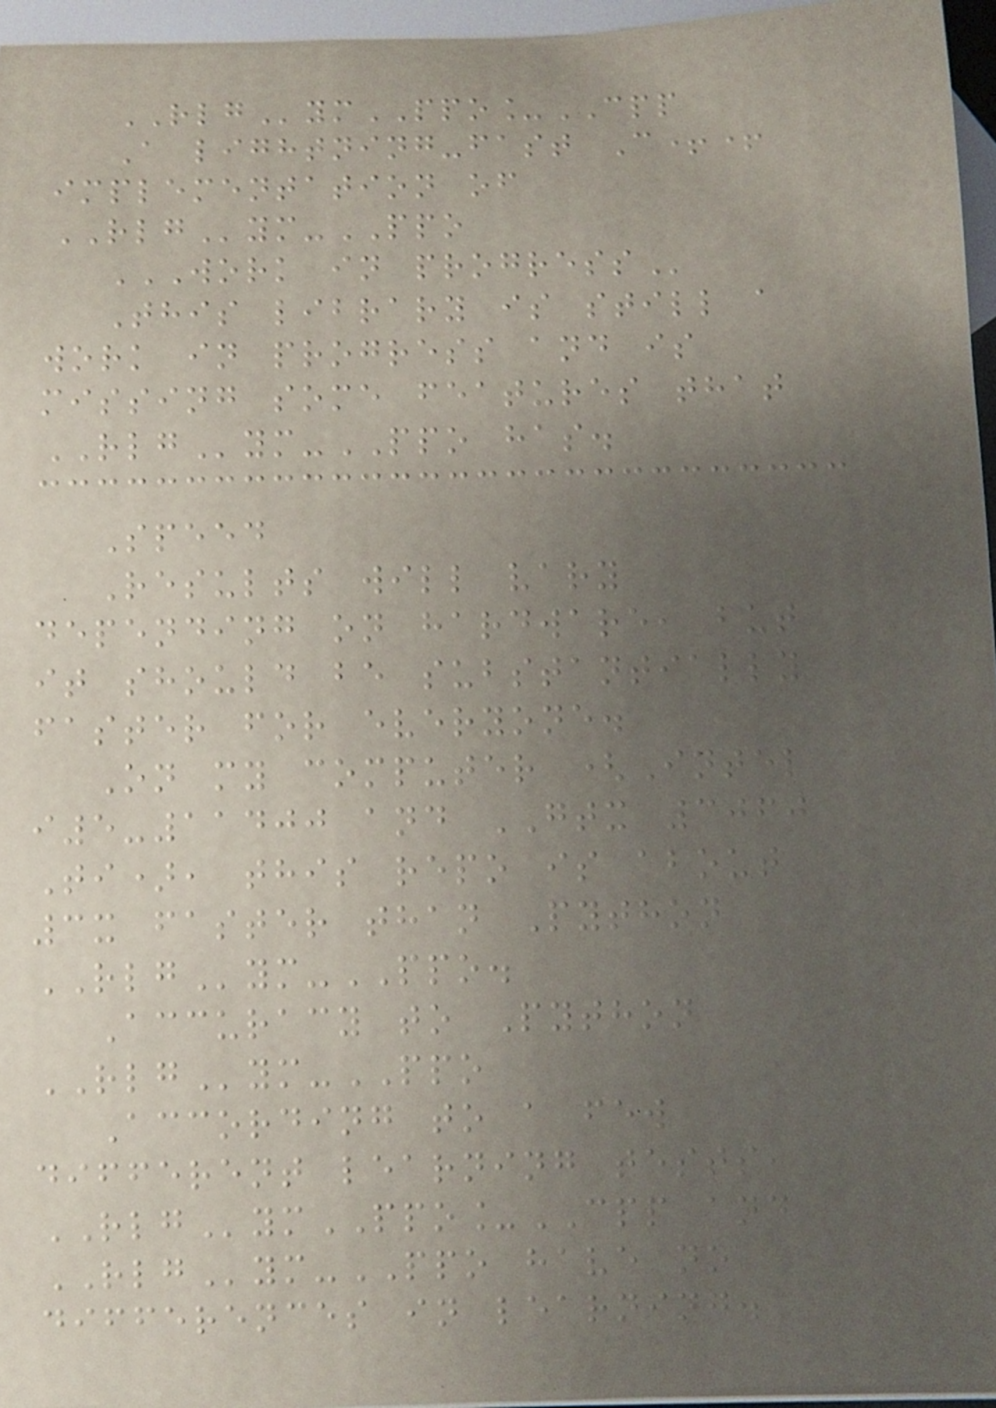RLGymPPO_CPP
A lightning-fast C++
implementation of
RLGym-PPO
WORK IN PROGRESS
This library is still a
work in progress and is
missing some features that
RLGym-PPO has.
Speed
Results will vary
depending on hardware, but
it should be substantially
faster for everyone.
On my computer (Intel
i5-11400 and GTX 3060
Ti), this repo is about
3x faster than Python
RLGym-PPO.
Accuracy to Python
RLGym-PPO
According to a few
different learning tests,
RLGymPPO_CPP and
RLGym-PPO have no
differences in learning.
